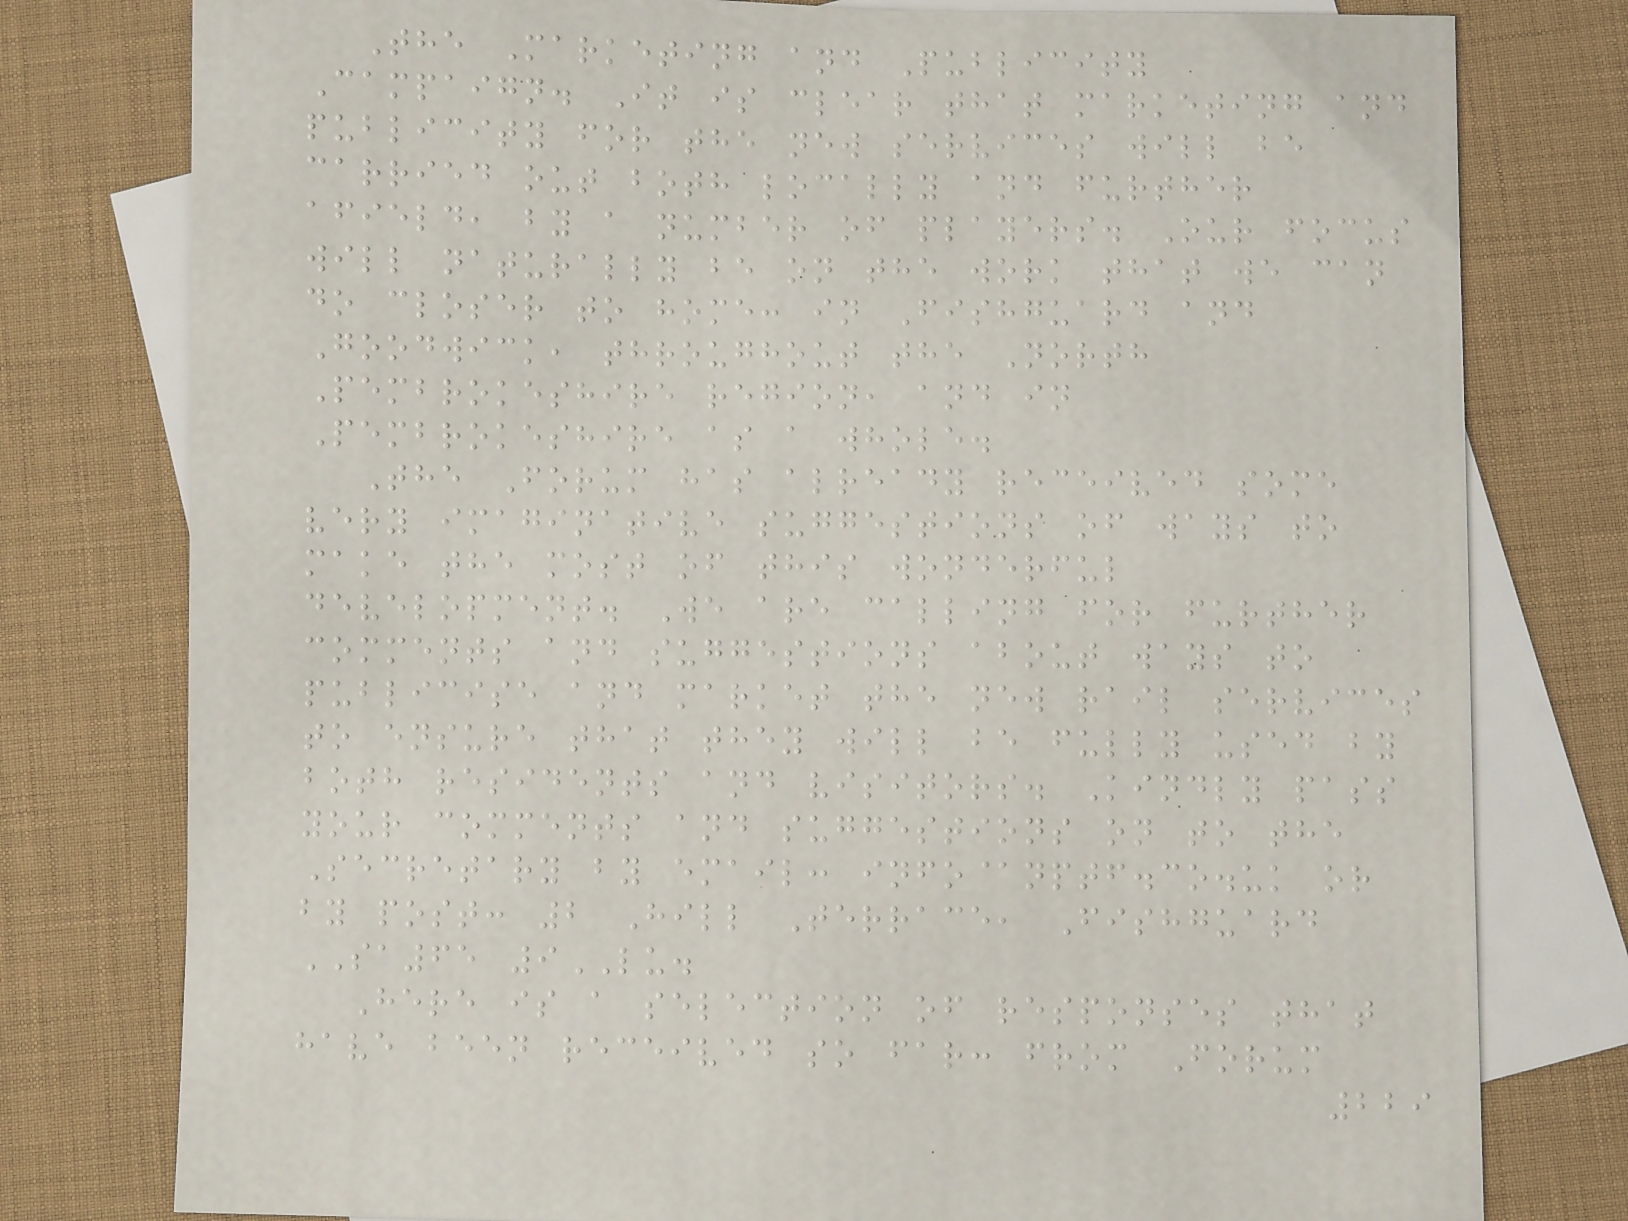The Marketing and Publicity
Campaign. It is clear that marketing and
publicity for the new services will be
carried out both locally and further
afield, by a number of players. Our focus
will naturally be on the work that we can
do closer to home: in Fishguard and
Goodwick, throughout the North
Pembrokeshire region, and in
Pembrokeshire as a whole.
The Forum has already received some
very imaginative suggestions of ways to
make the most of this wonderful
development. We are calling for further
comments and suggestions about ways to
publicise and market the new rail services
to ensure that they will be fully used by
both residents and visitors. Kindly pass
your comments and suggestions on to the
Secretary by email: info@nptf.co.uk or
by post: 2 Hill Terrace, Fishguard
SA65 9LU.
Here is a selection of responses that
have been received so far: from Forum
229
